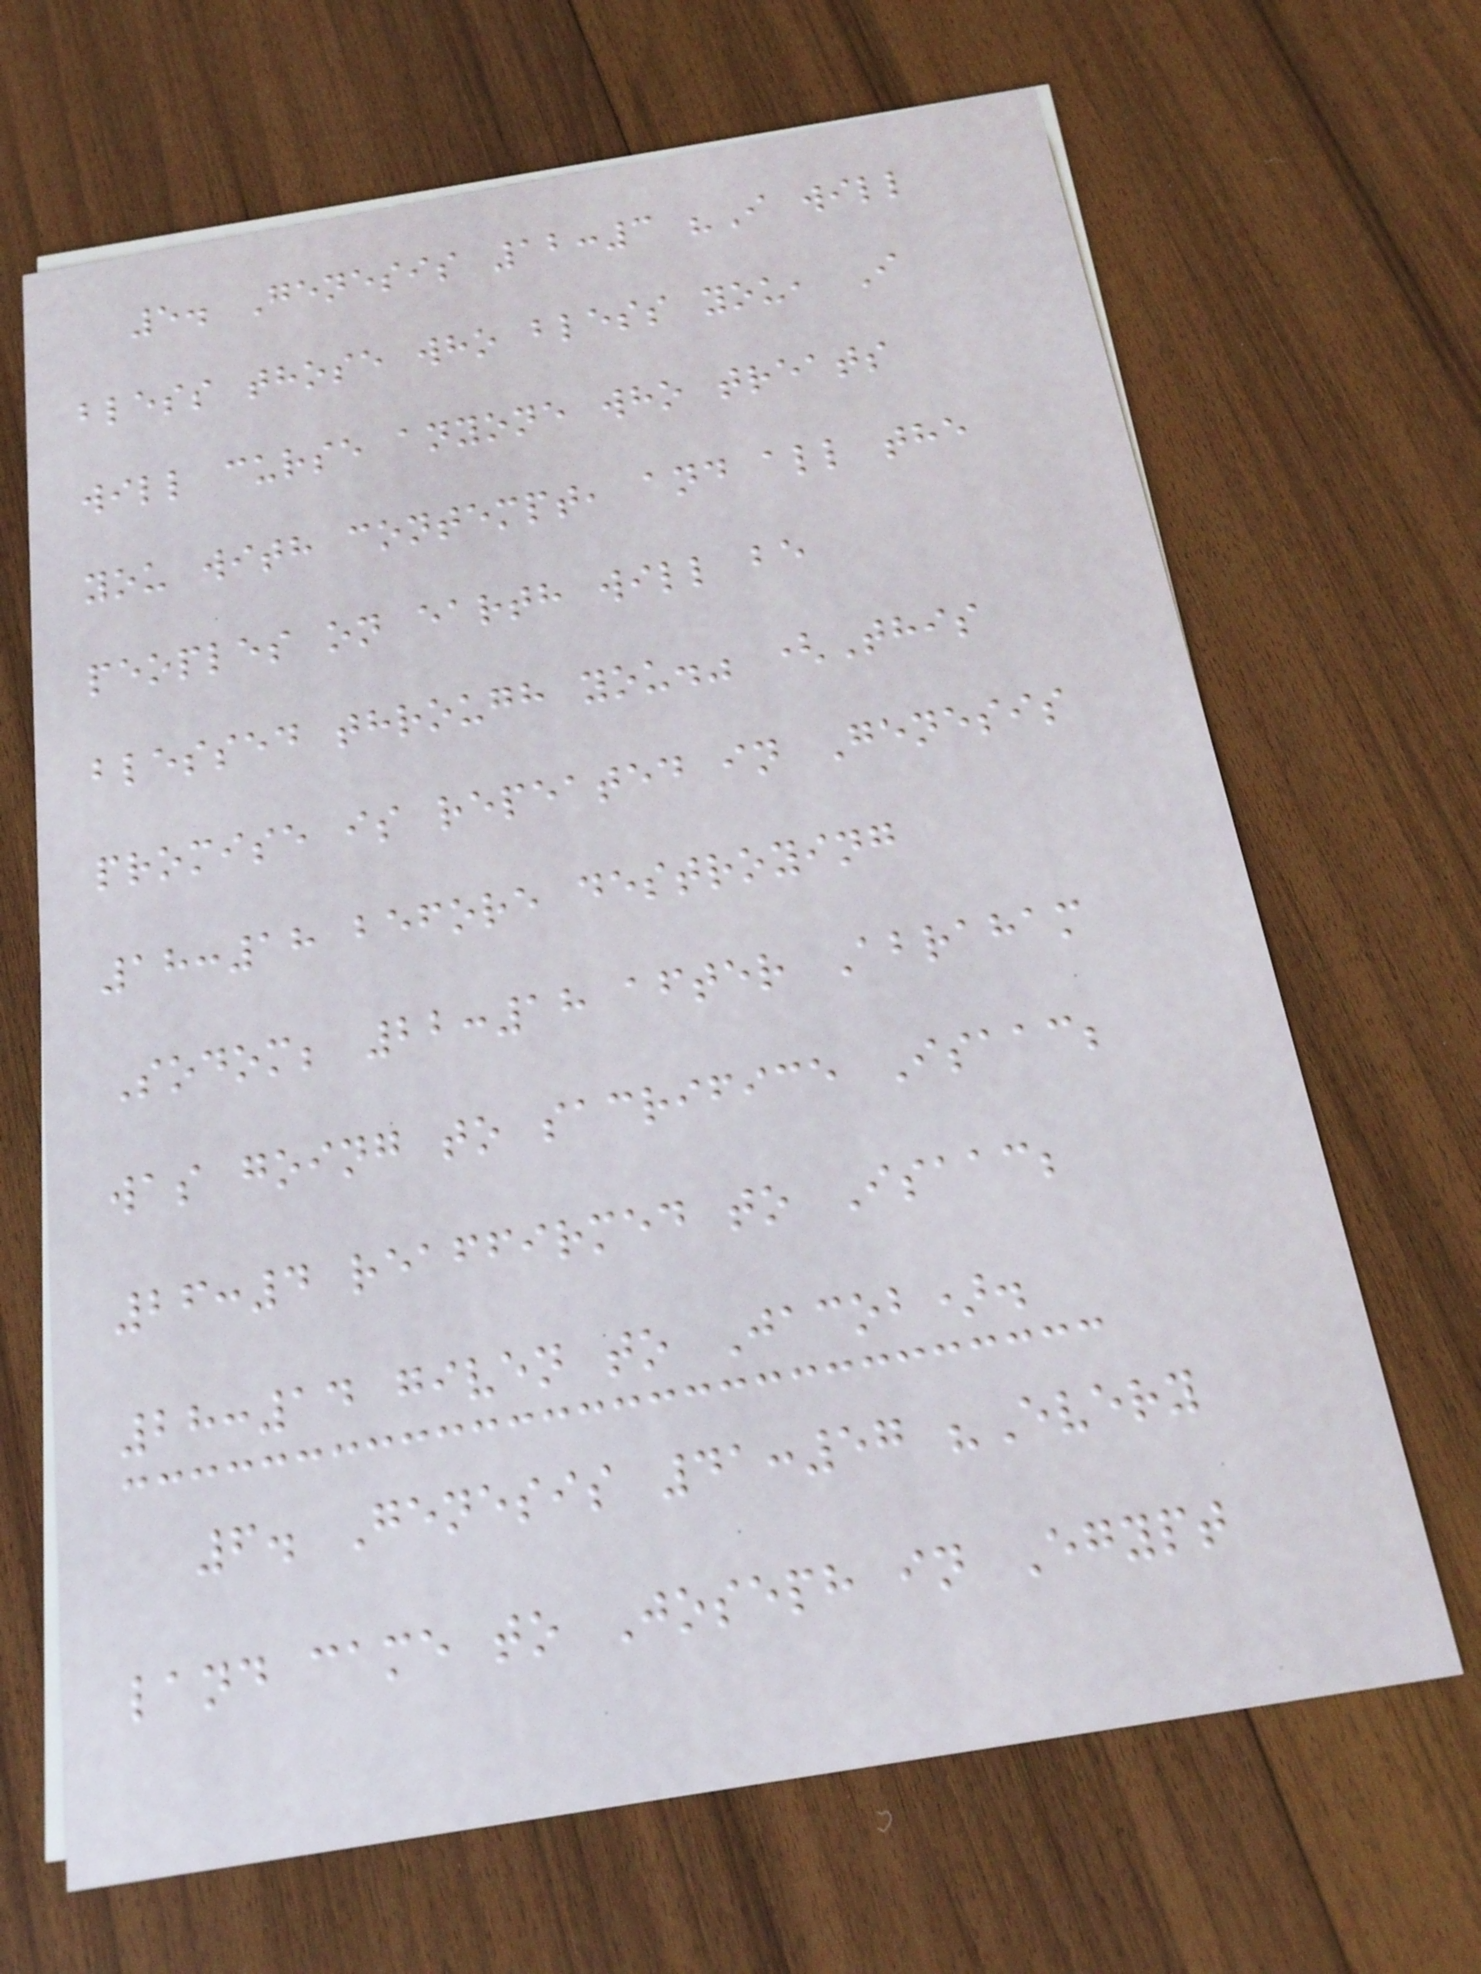5. Genesis 12:3 "I will
bless those who bless you, I
will curse anyone who treats
you with contempt, and all the
peoples on earth will be
blessed through you." (This
promise is repeated in Genesis
18:18 before destroying
Sodom; 22:18 after Abraham
was going to sacrifice Isaac;
26:4 reaffirmed to Isaac;
28:14 given to Jacob).
6. Genesis 41:57 "Every
land came to Joseph in Egypt
